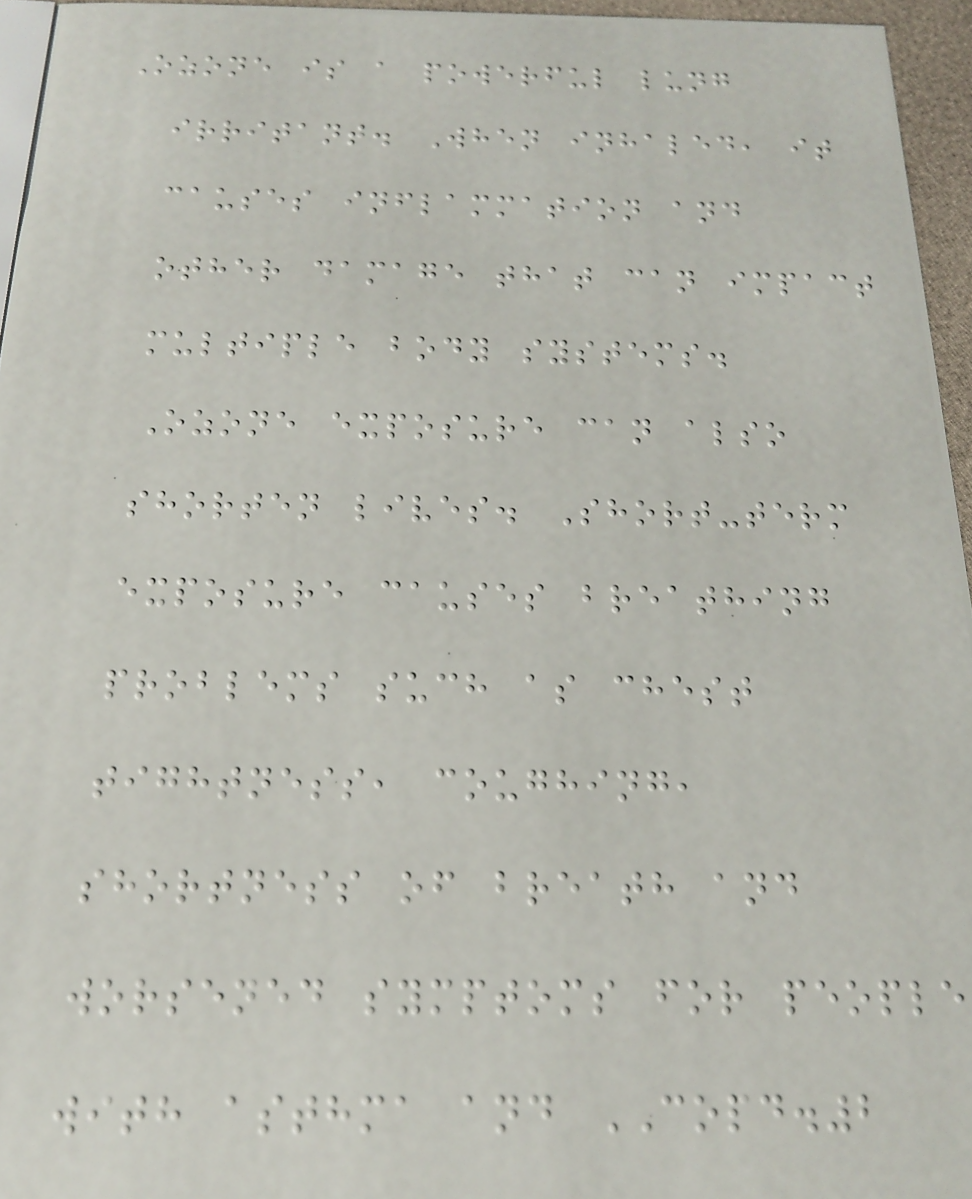Ozone is a powerful lung
irritant. When inhaled, it
causes inflammation and
other damage that can impact
multiple body systems.
Ozone exposure can also
shorten lives. Short-term
exposure causes breathing
problems such as chest
tightness, coughing,
shortness of breath and
worsened symptoms for people
with asthma and COPD.2
